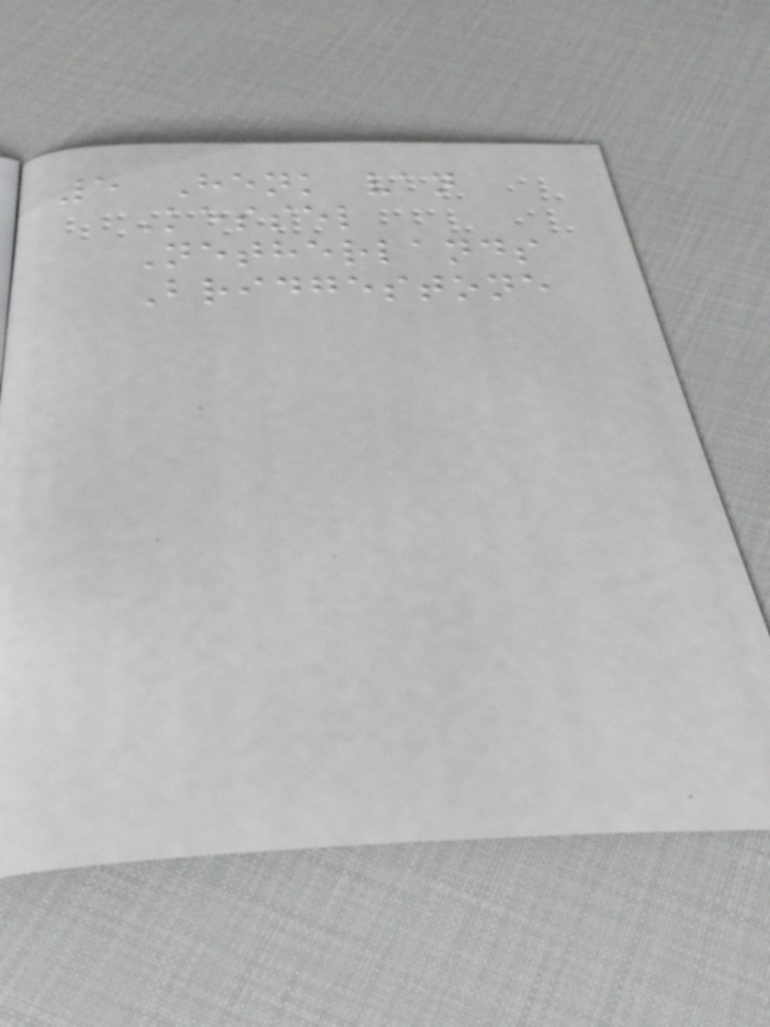5 Henk van
Kessel
Netherlands
Bridgestone
